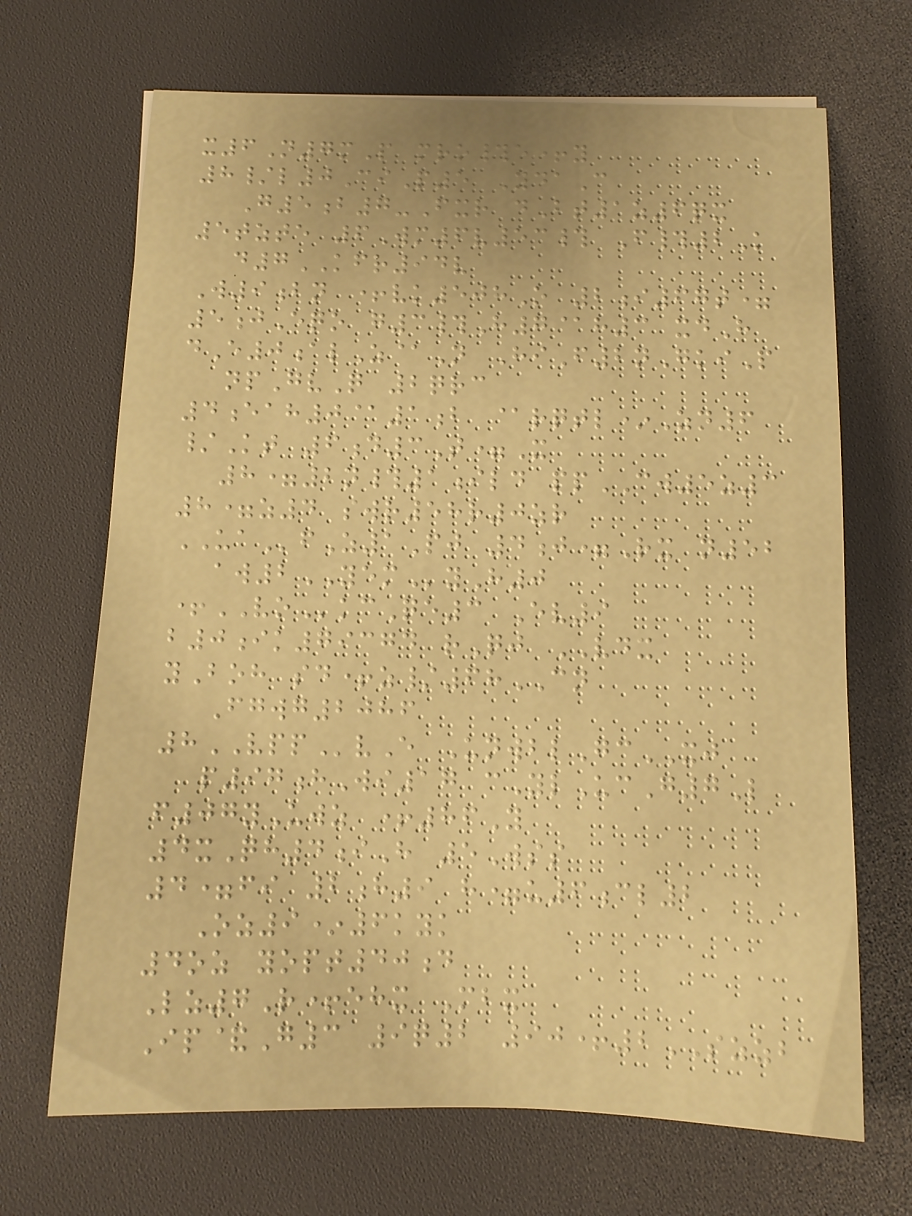x6N7mP mro#e+y
8/l0CiP5 YdaC
G5b7-Fxr dBt1z6qx
5tzte 6Wm6v53# F#2K
d7KFR94v
W9bn +vk508O 2i67t=
5jEqo g3#H7@h3 xdH
dE0alZ@N HiF2nGkiP
npGvQ 2qrc
4eah0@1b @rqtl*Zn6
/Kt 6d3T=X
8=2n#1ild ppCW5z3
8=z4 swr58r0zr
UAfZ1Pj 4j=Rx n52
aw2YEMyH0
+VOkcQe3 Ev9
b0ik79374 rQj VDX
yBoh sd+z/68CN
Fgwg2086
8VPPvE UnwblGcXJ
p97hWi17 cYlUcG7L
f07yUwz +86Y
4xQh4iH 5Wss
4=fi 2h9 h=u6cl2
Oz9*6kyk
4oz yopt40d
Lz7R+ehx Mbx
Ip&G3 9q2 90+2SZZB
